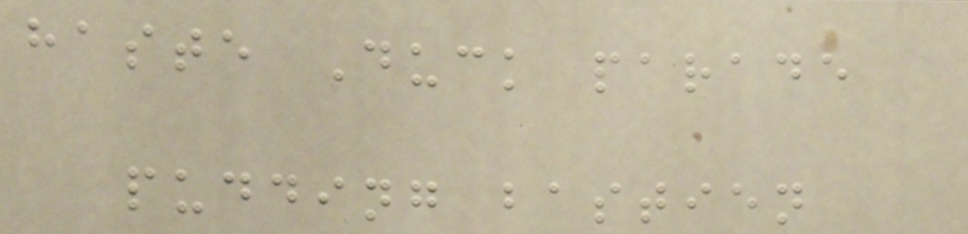haste Duck parade
pudding bastien
